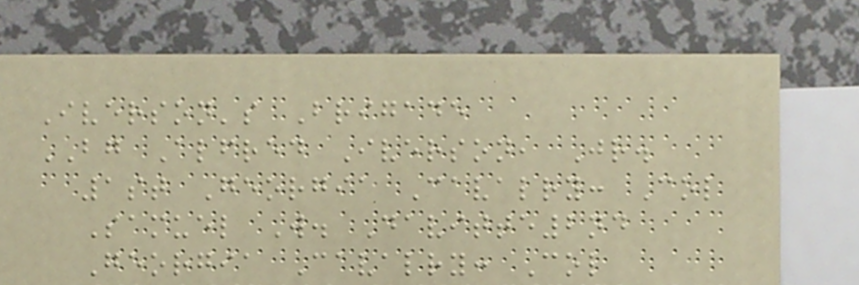Iverson's Brigade
BG Alfred Iverson, Jr.
1st Georgia Cavalry: Col
Samuel W. Davitte2nd
Georgia Cavalry: Col
